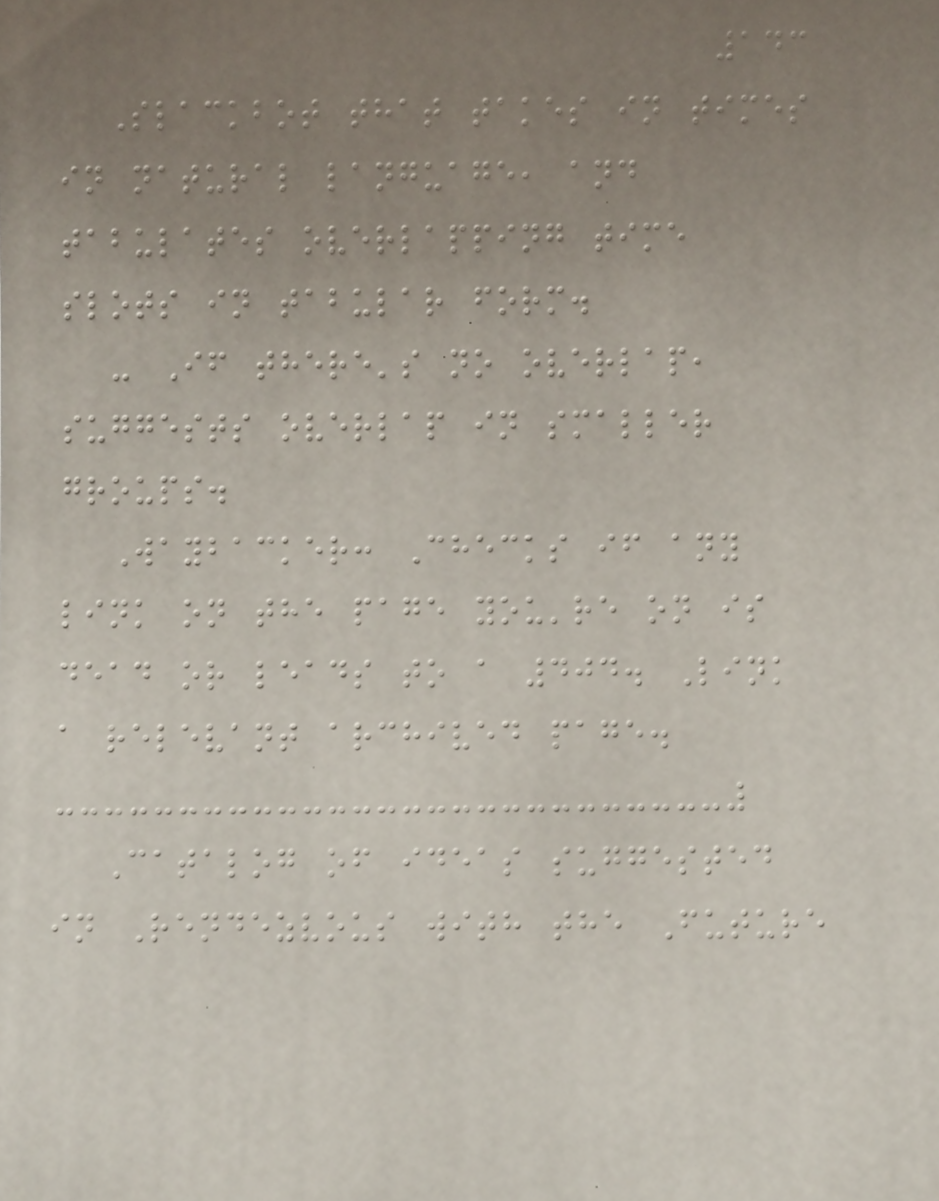143
Slackbot that takes in times
in natural language, and
tabulates overlapping time
slots in tabular form.
- If there's no overlap,
suggests overlap in smaller
groups.
Waybacker: Checks if any
link on the page you're on is
dead or leads to a 404. Link
a relevant archived page.
Catalog of ideas suggested
in Rendezvous with the Future
